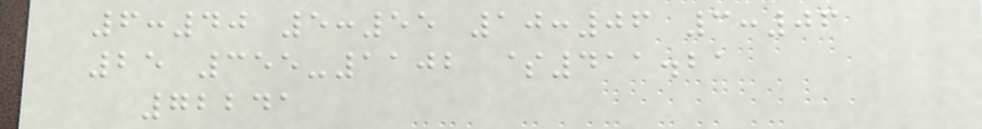6:40 5:55 10:06 3:06
25 355-1102 $411.21
72241
